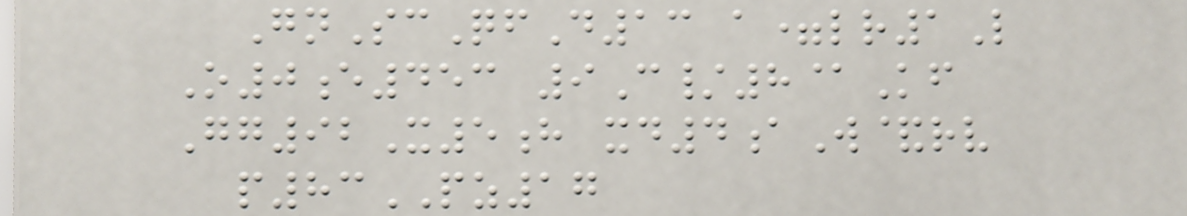GnScQfD13 a=lr1L
O0e453 9C/8@Kf
Gg92X5h xd4aW&rv
p83PZ17
